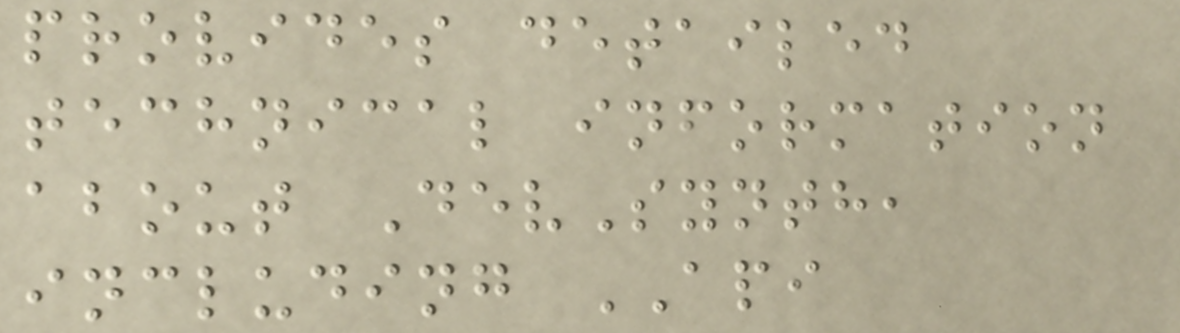provides detailed
technical information
about DevSynth,
including API
